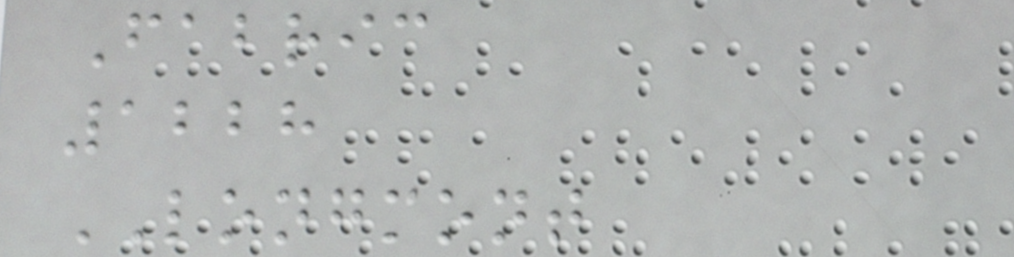Fabric
1228
LONGMONT
